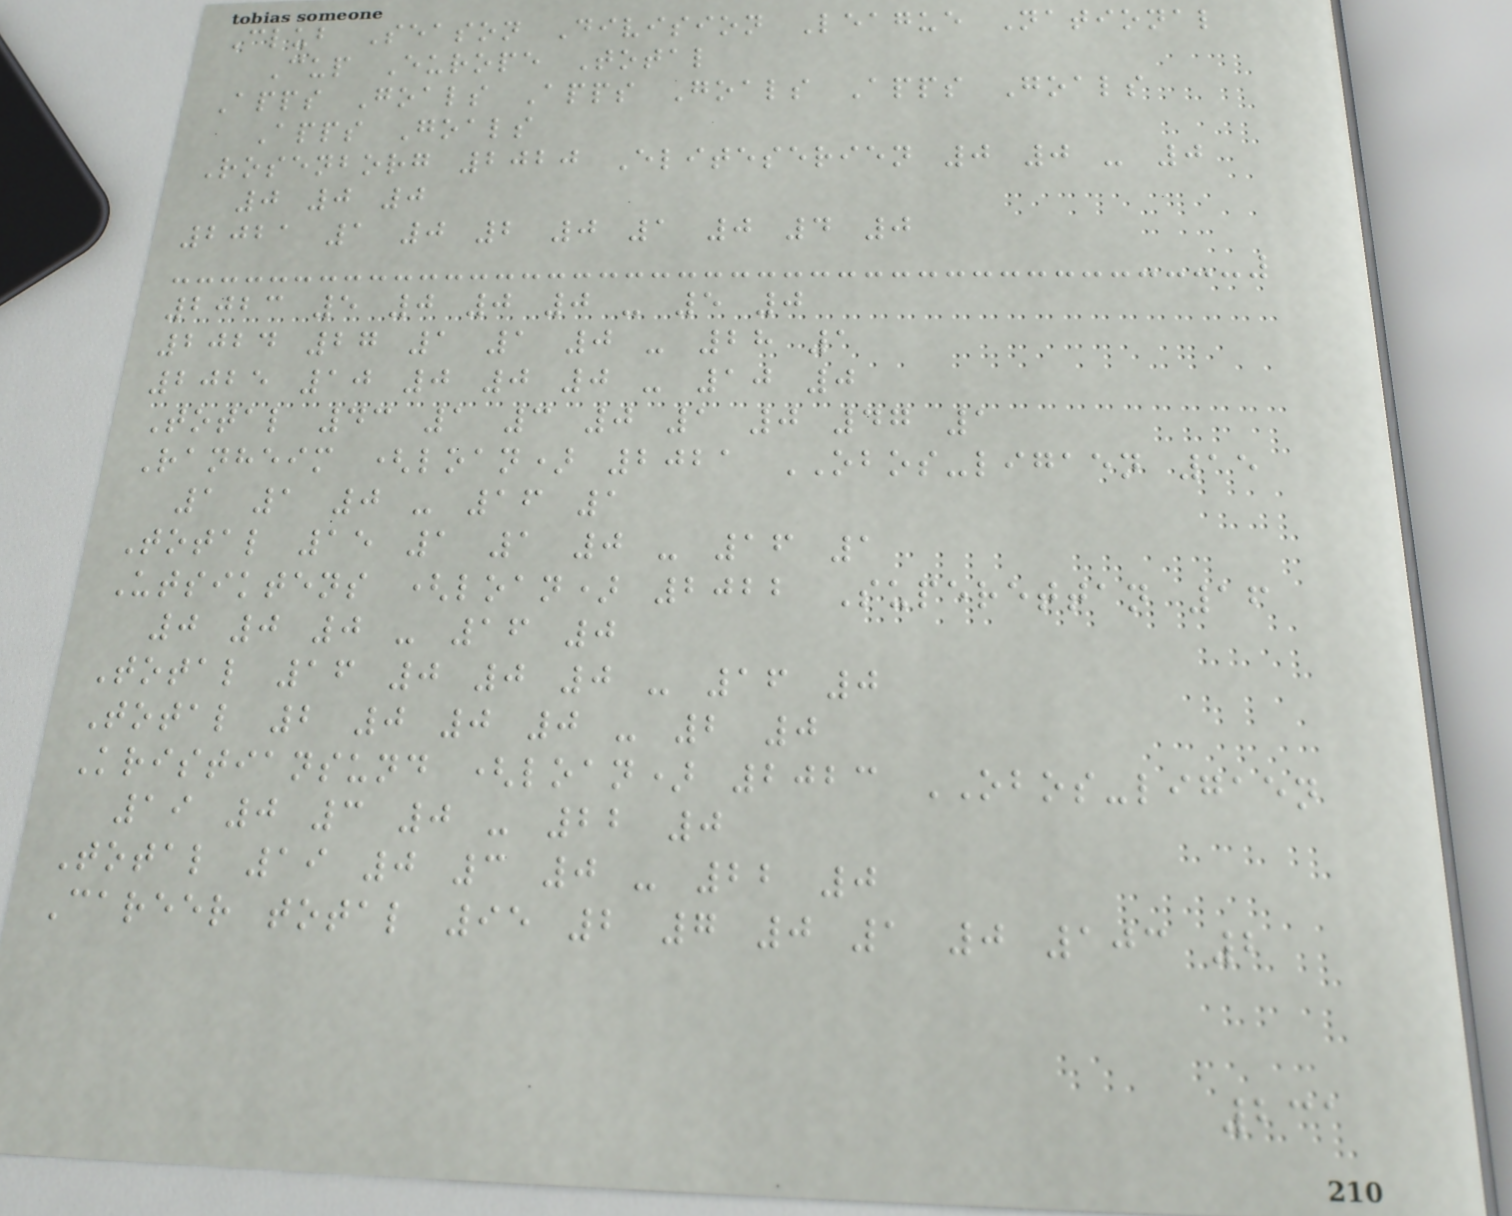Club Season Division League National
Cup Europe Total
Apps Goals Apps Goals Apps Goals
Apps Goals
Rosenborg 2020 Eliteserien 0 0 - 0
0 0 0
2021 1 0 2 0 1 0 4 0
2023 5 0 0 0 - 5 0
2024 27 1 1 0 - 28 1
2025 10 0 0 0 - 10 0
Total 43 1 3 0 1 0 47 1
Ranheim (loan) 2021 OBOS-ligaen 15
1 1 0 - 16 1
Total 15 1 1 0 - 16 1
Utsiktens (loan) 2022 Superettan 16
0 0 0 - 16 0
Total 16 0 0 0 - 16 0
Total 2 0 0 0 - 2 0
Kristiansund (loan) 2023 OBOS-ligaen
19 0 3 0 - 22 0
Total 19 0 3 0 - 22 0
Career total 95 2 7 0 1 0 103 2
231
